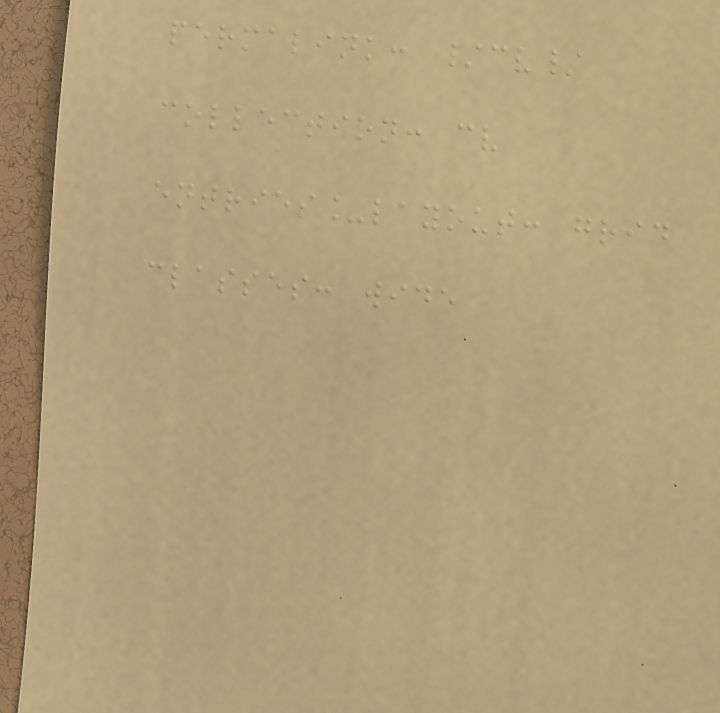permalink: /cv/
collection: cv
entries_layout: grid
classes: wide
